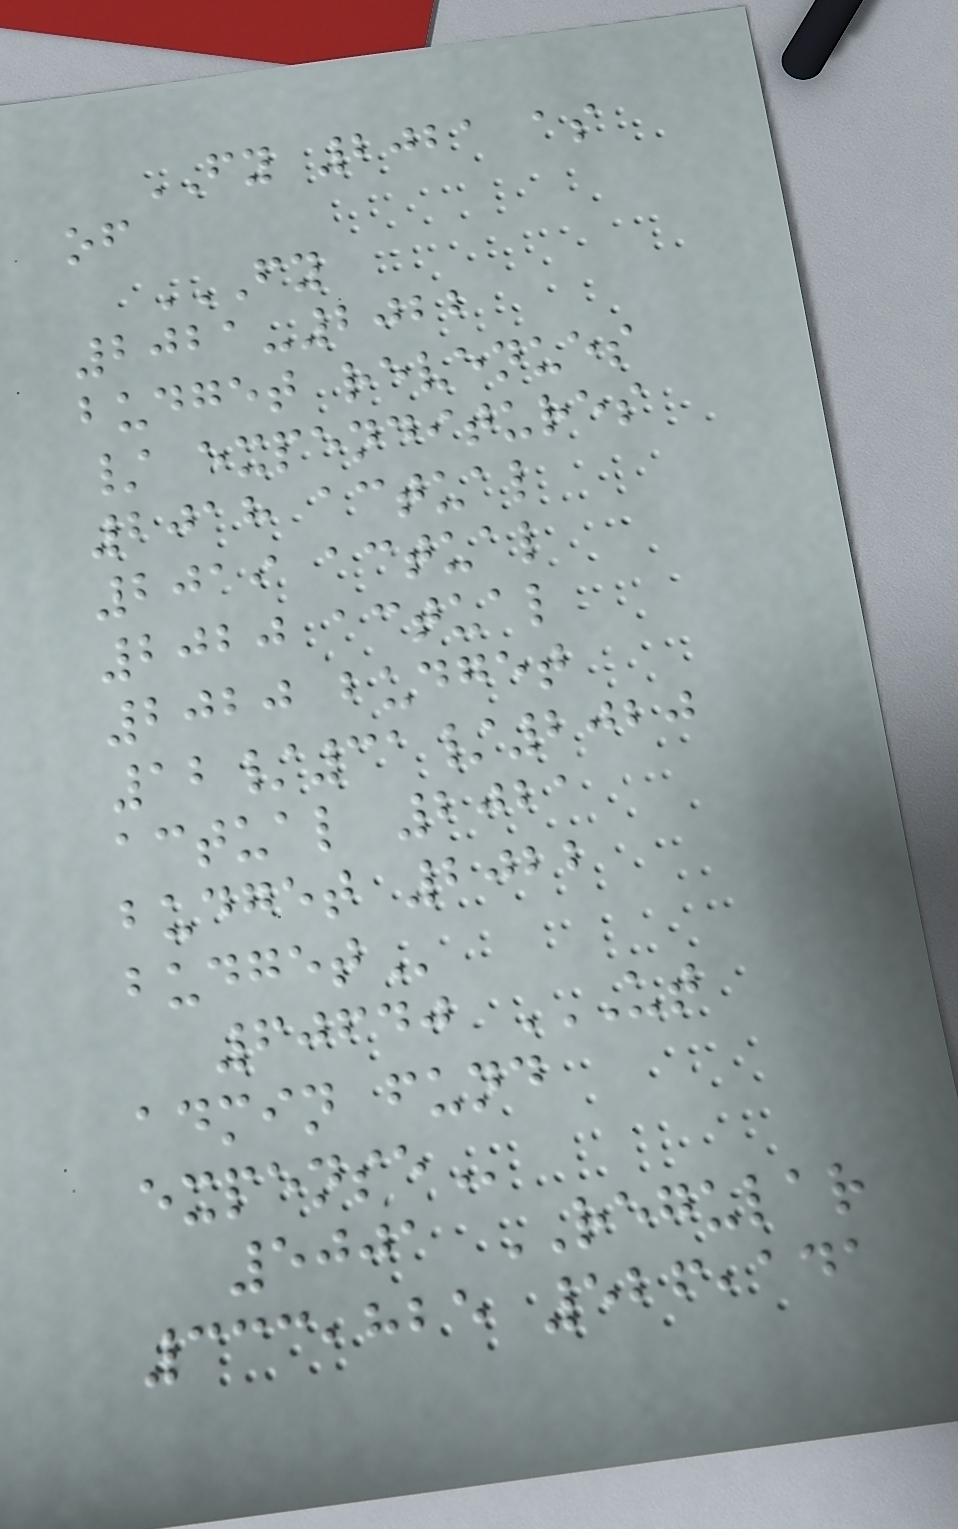FY 2021 as
of
FY
2021-2022
BUDGET REVENUES
/ EXPENDITURES
2018 ACTUAL
2019 ACTUAL
2020 ACTUAL
2020 BUDGET
12/31/2020
ACTUAL 2021
BUDGET 2022
BUDGET
60640 UT
ADMIN FUND
EXPENSE
5001 REGULAR
333,825 526,141
